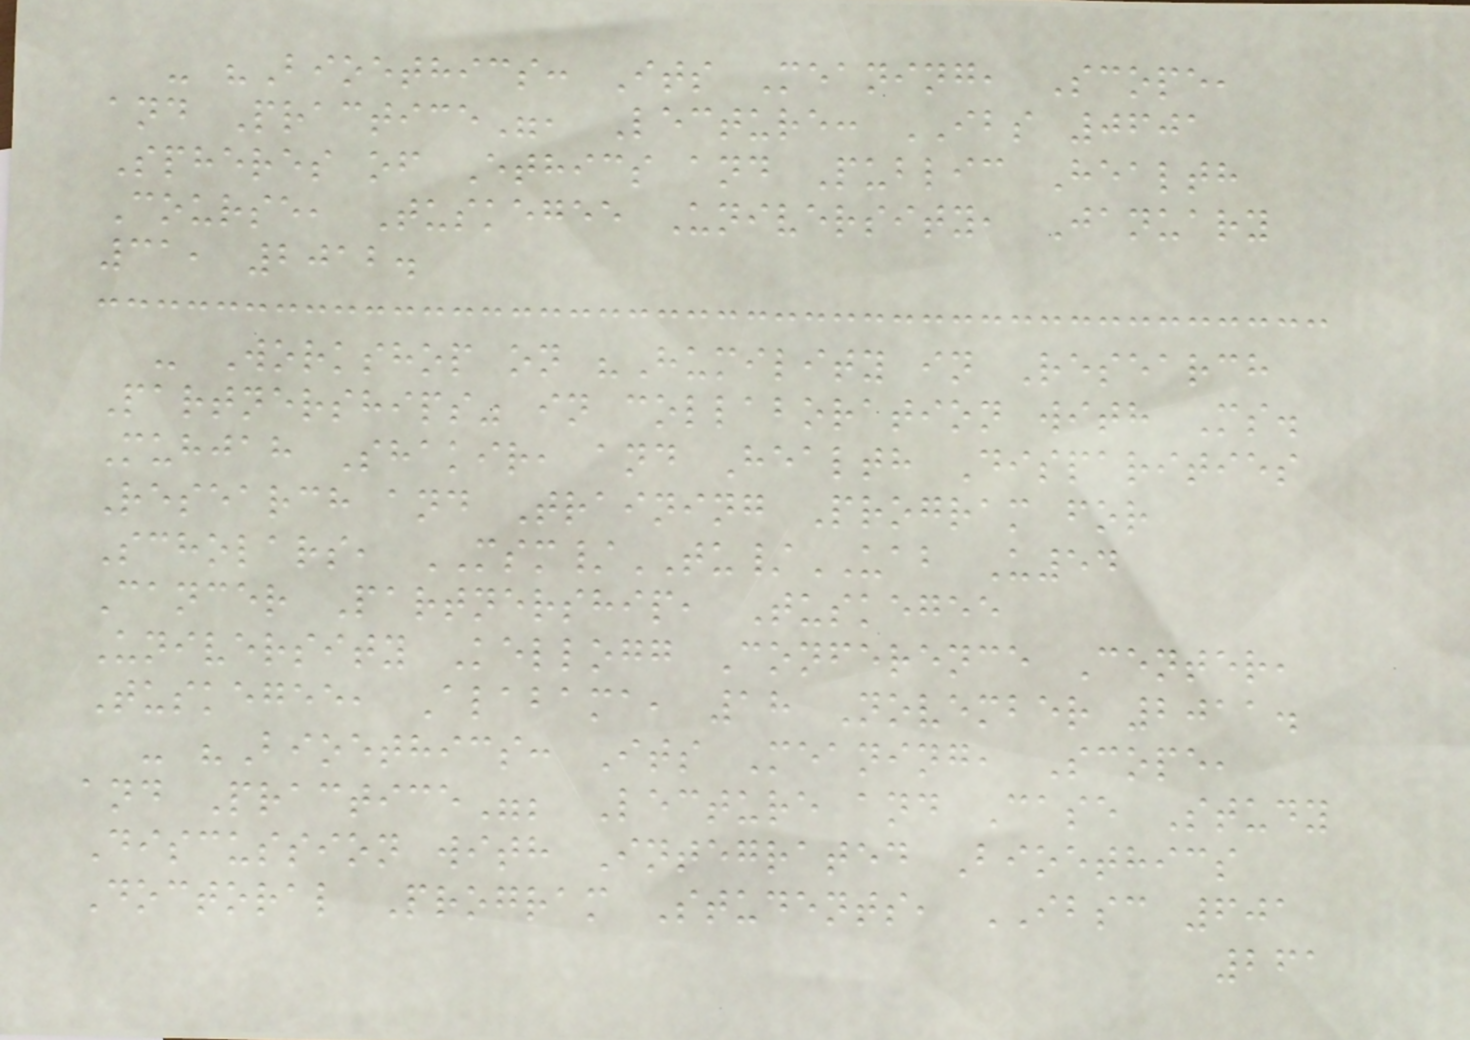- "Bioethics: Its Meaning, Scope,
and Practice", Lecture: IBS 0601
Spheres of Ethics and Public Health
Course, Tuskegee University, January
31, 2012.
- Workshop on "Humility in Research
Partnerships" in collaboration with Ms.
Muhjah Shakir, and Health Disparities
Research and Training Program for
Scholars, MSM/TU/UAB U54
Cancer Partnership, Tuskegee
University Kellogg Conference Center,
Tuskegee, Alabama, 18 November 2011.
- "Bioethics: Its Meaning, Scope,
and Practice"; Lecture and Case Study
Discussion with Integrated Bioethics
Doctoral Program Students, IBSC 601
261
